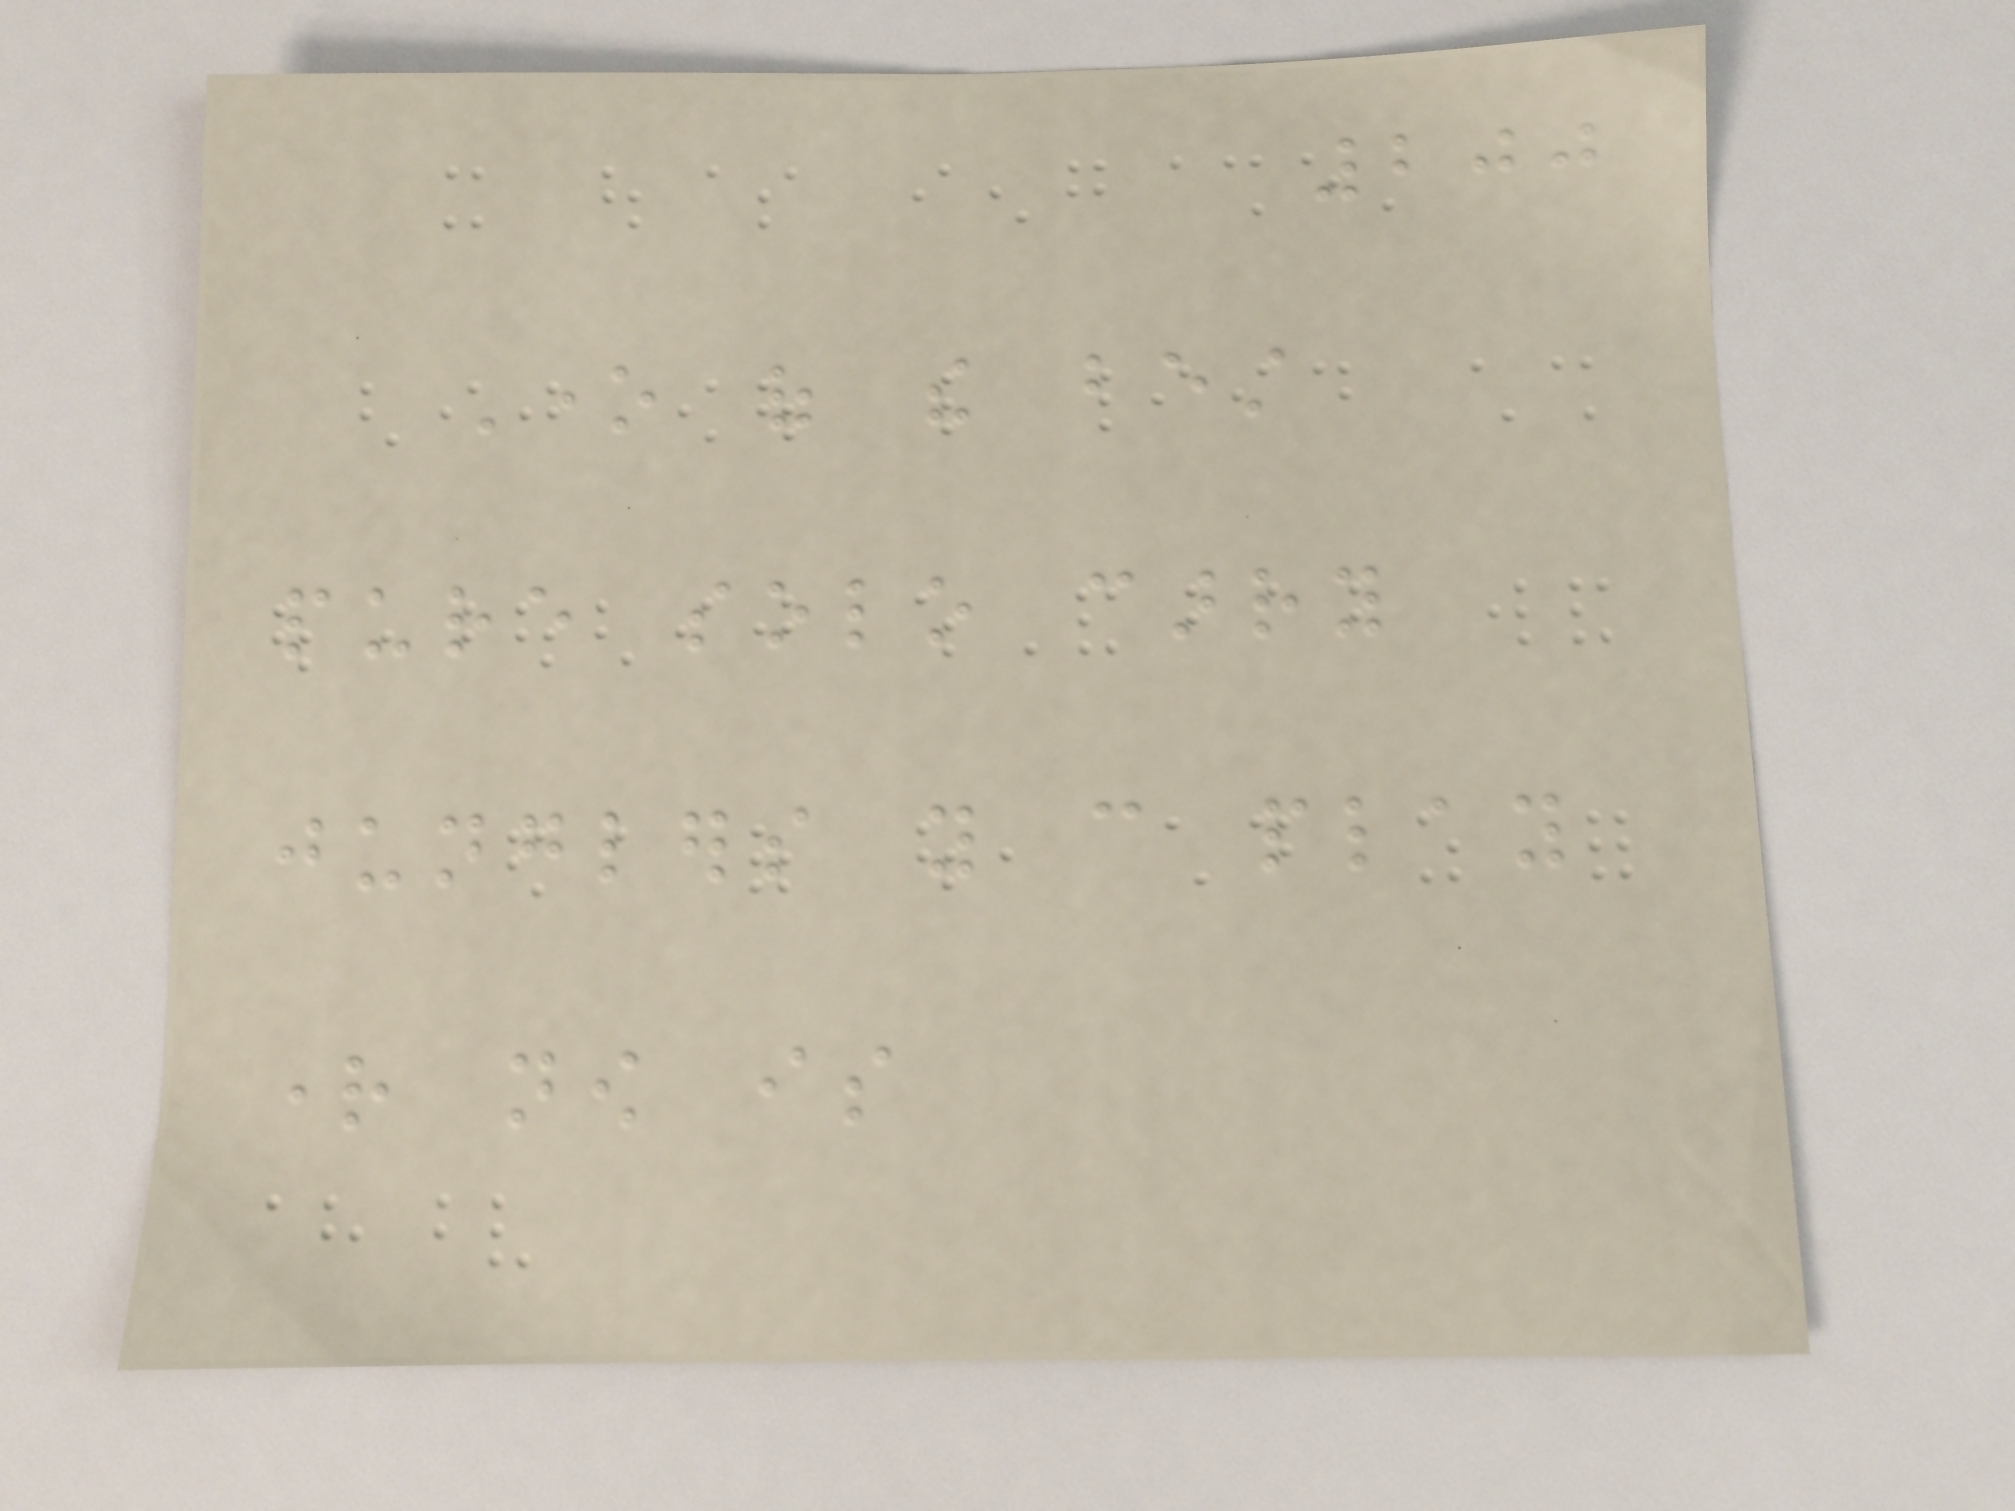200
One of the best
pure solo carry
junglers you can play
right now is
